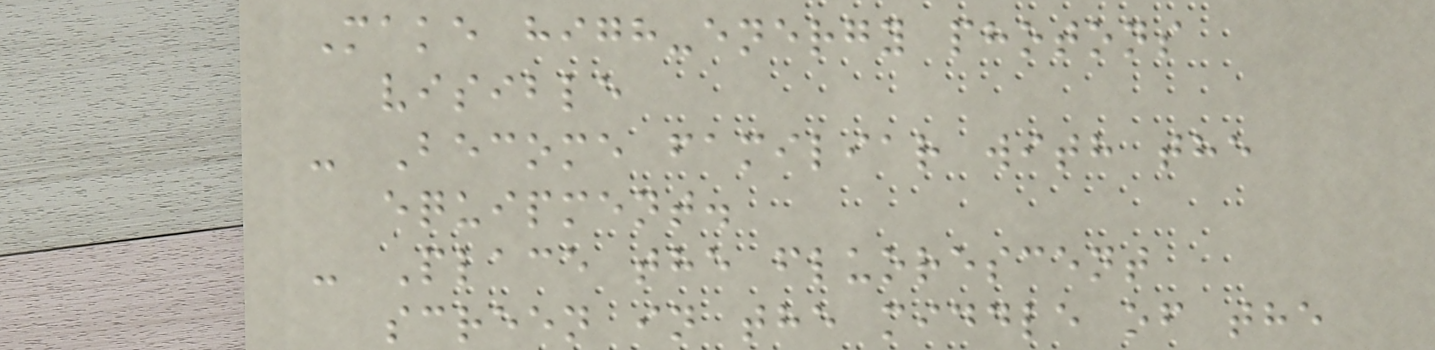Make high-energy photons
visible
- Become familiar with the
equipment.
- Place the fluorescent
screen in the middle of the
